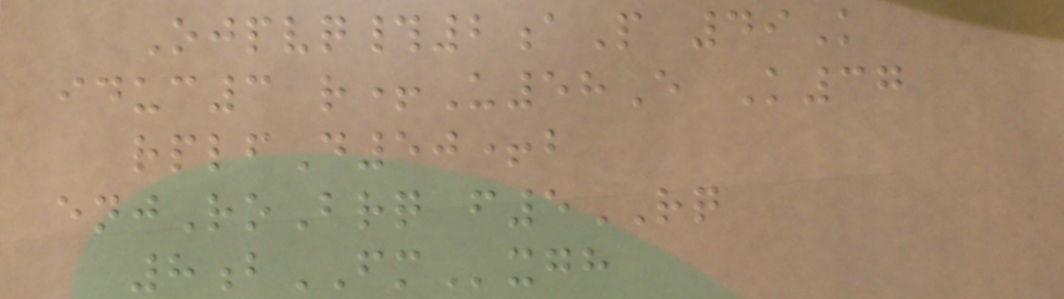Ojpvq#2aP 49K
iduc3 r+U58E K37
rplfD50+b
enjRoBrq f5RQ
8bFMxgh
